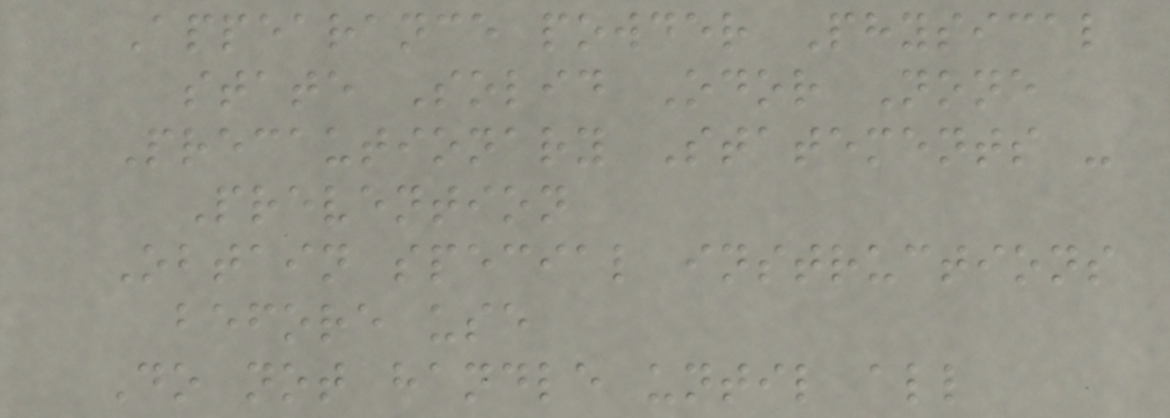Appearance powder Physical
state Solid Odor None
Precautionary Statements -
Prevention
Obtain special instructions
before use
Do not handle until all
